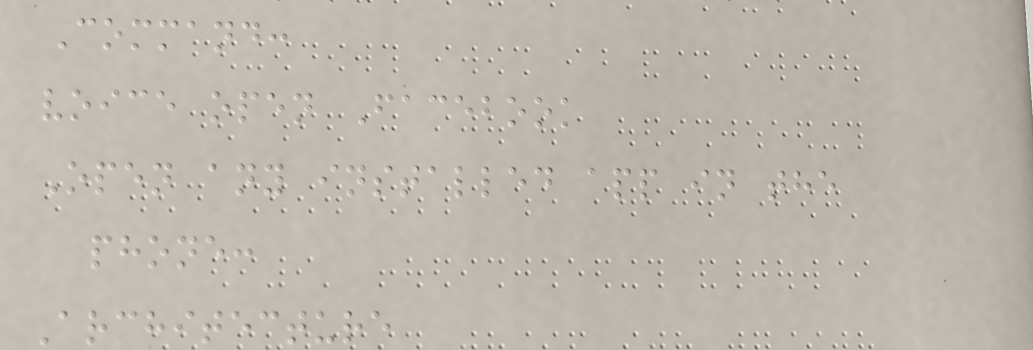Command:
voice open Facebook
Open any installed app in the
phone:
Architecture
